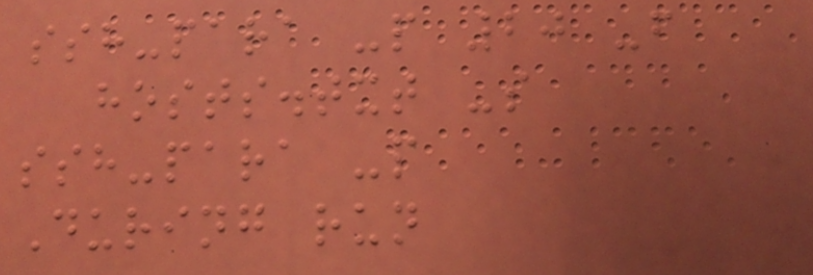ssh-para -p 20 -f
hosts.txt -s
ssh-para -p
During run
